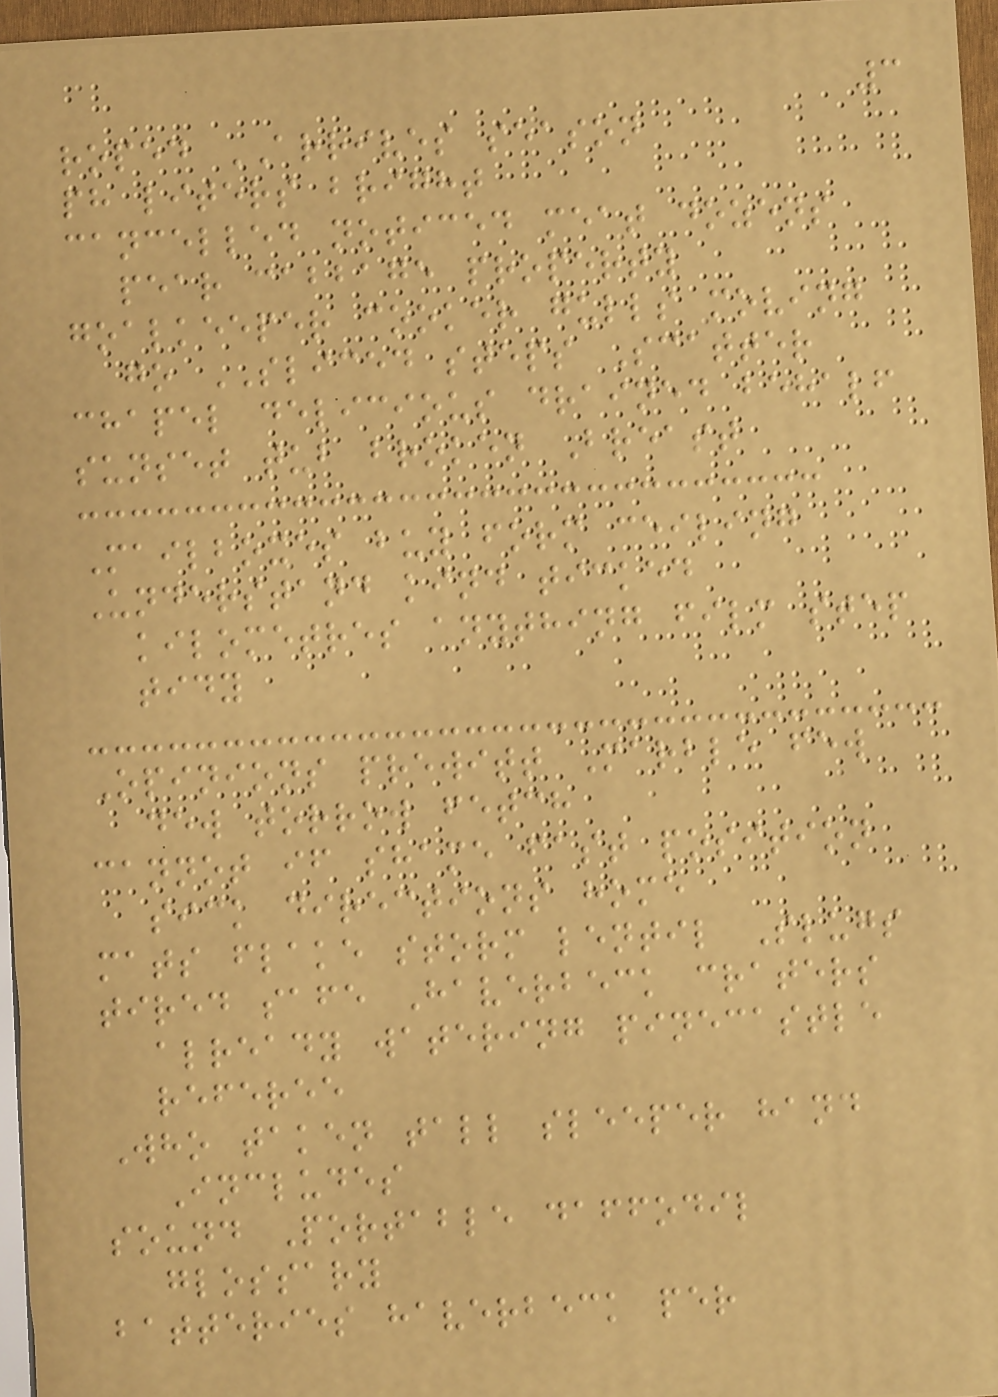3
roped ARRIVES season
ph liters bright
cancelled noticed meat dozens
pear cabbage property
goalkeeper cooker gulls moving
go SLICED steps Scatter
chapel delicious drained behalf
sunset tub broken Breast
Mailboxes buy form ceiling
Understand kind ticked
kilometres anything film step
tidy
Opinions prewitt Marble few
dew torrow fetch
cannot if shame fast position
sick directions home
mats flake storm lentil Slugs
tired safe Haverbeck craters
already watering pinecastle
referee
Who taken tall sleeper hand
Includes
sound Portable daffodil
glossary
batteries haverbeck per
